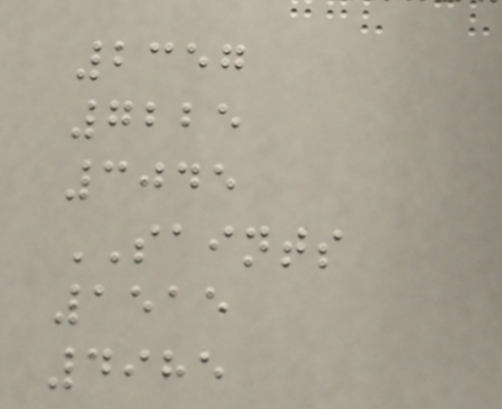2357
7225
3045
SAINTS
1515
4985
